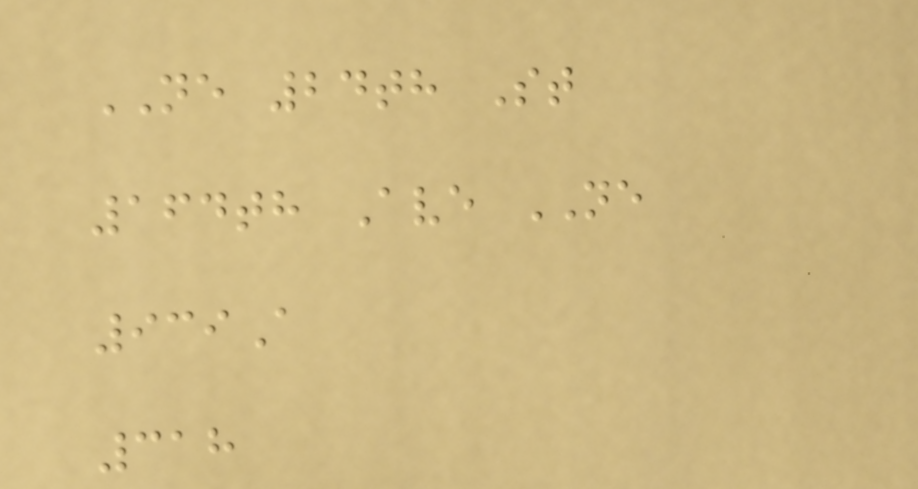NE 24th St
164th Ave NE
939A
318
